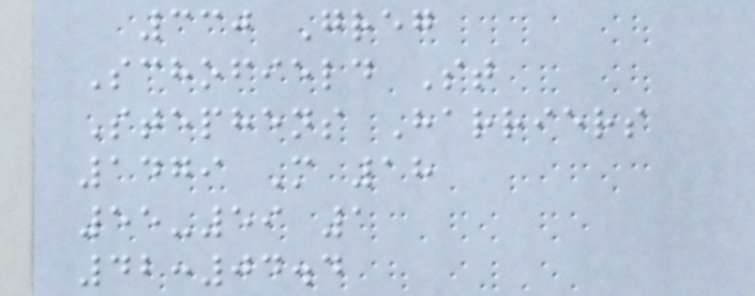330 Greg
Schofield St
Stephens Harriers
1479 M 18
55-59 1
42:04.4
